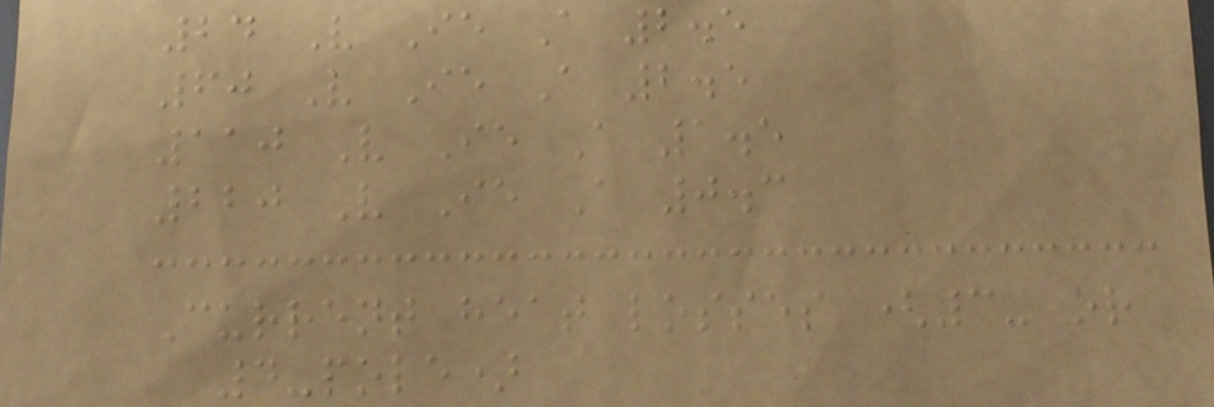24 V Ie A 2.5
60 V Ie A 2.5
110 V Ie A 1.5
220 V Ie A 0.3
Current heat losses (3- or
4-pole)
